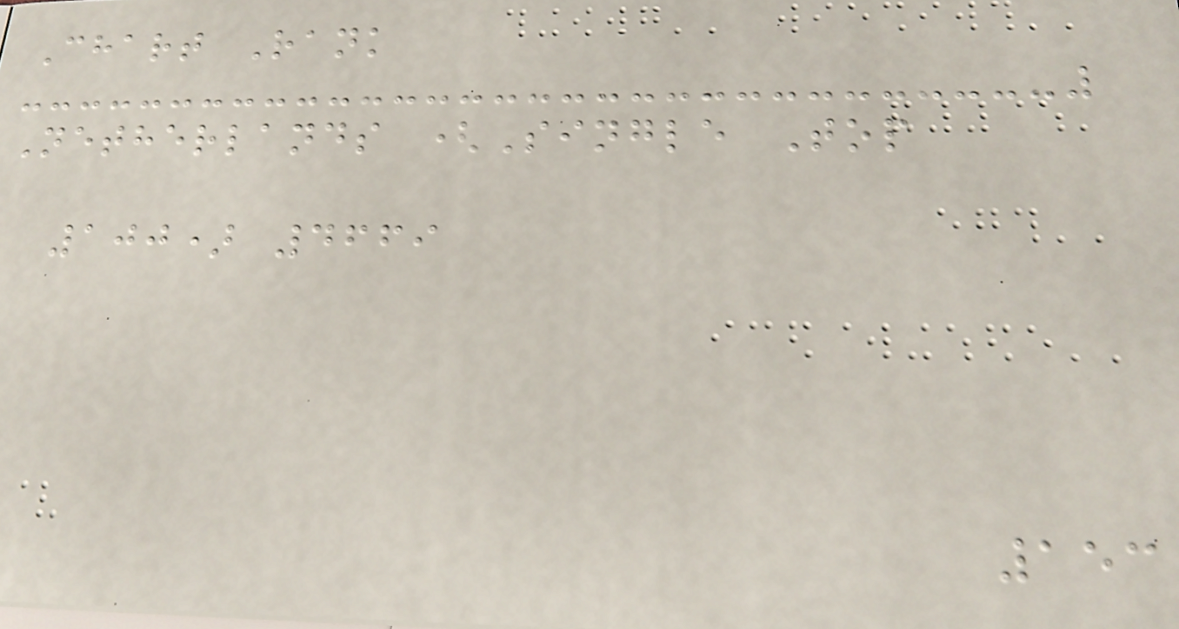Chart Rank
Netherlands (Single Top
100) 4669
153
